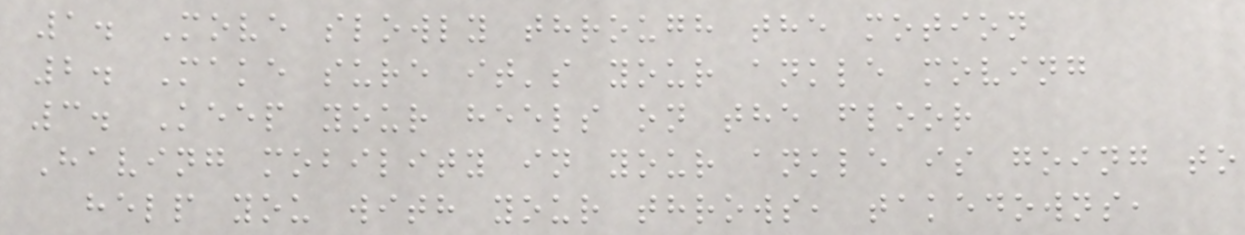1. Move slowly through the motion
2. Make sure it's your ankle moving
3. Keep your heels on the floor
Having mobility in your ankle is going to
help you with your throws, takedowns,
